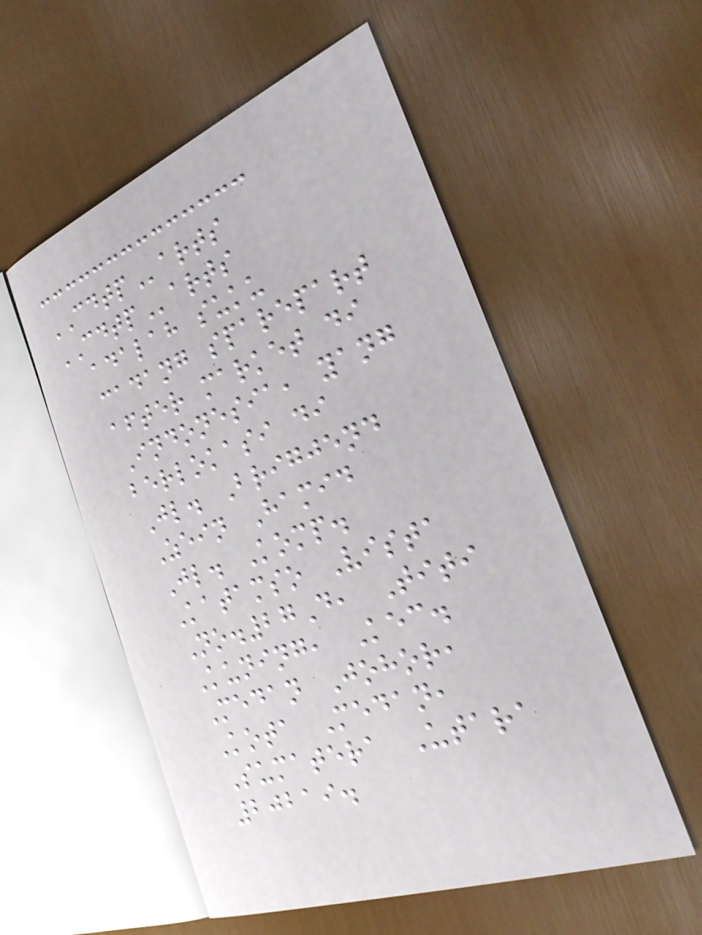CDTParts
CDTParts
adalah suku
cadang sparepart
after market di
Indonesia, yang
berlokasi di
Jl. Brigjend
Zein Hamid
Jl. Komp.
Katamso Vista
No.27D, Titi
Kuning, Kec.
Medan Johor,
Kota Medan,
Sumatera Utara
20219.
